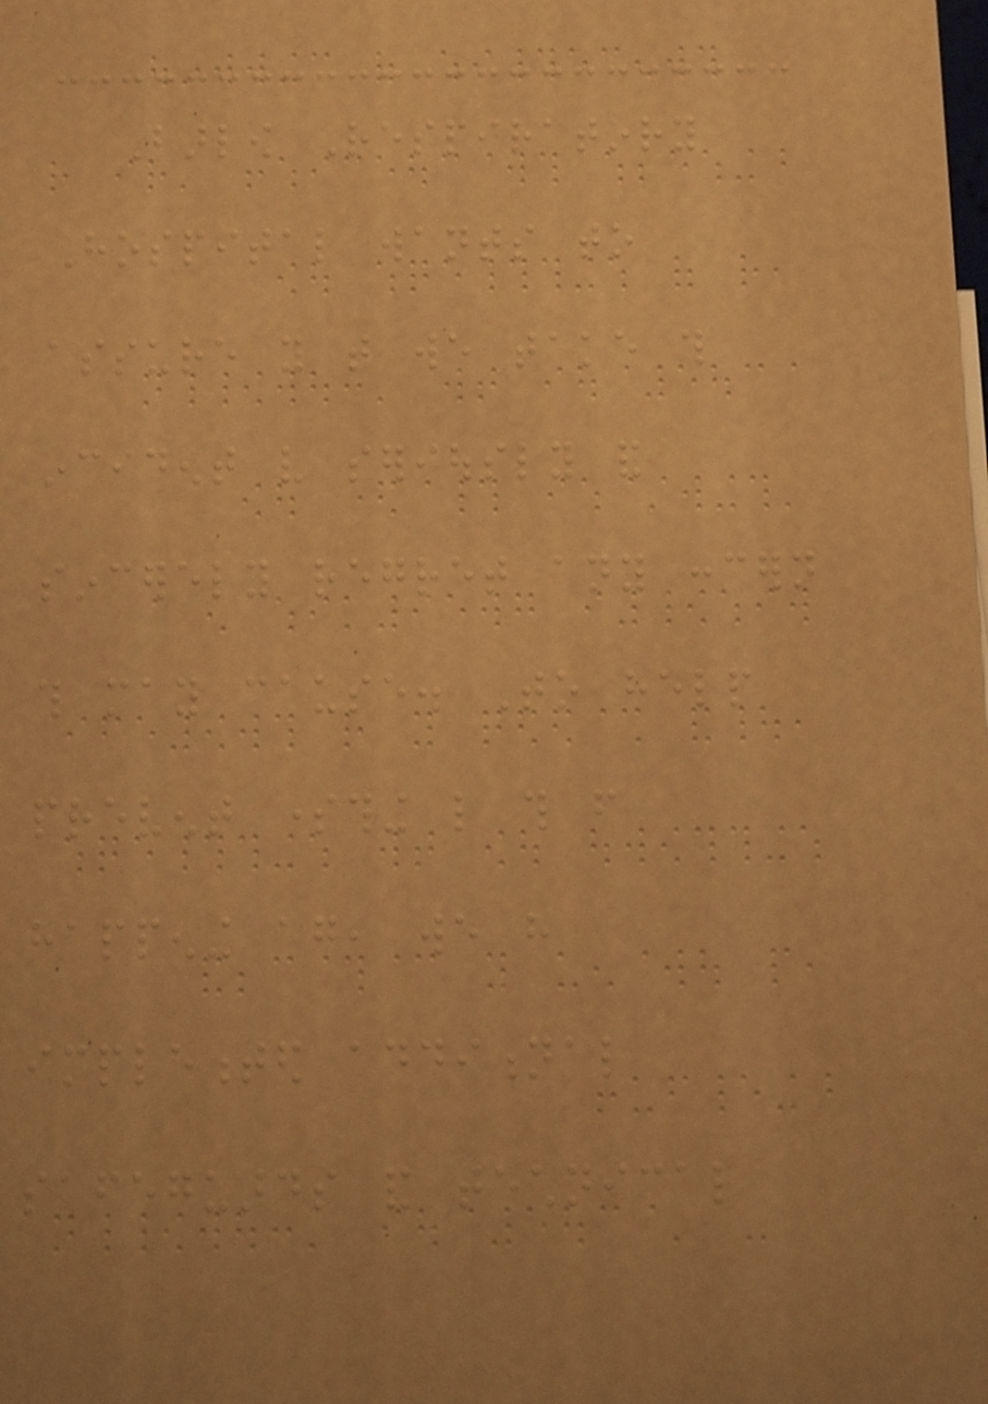Barlow Respiratory
Hospital wants to
assure you that we take this
incident very seriously and
sincerely regret any concern
this may cause. To help
prevent something like this from
happening again, we have
implemented additional
safeguards and technical
